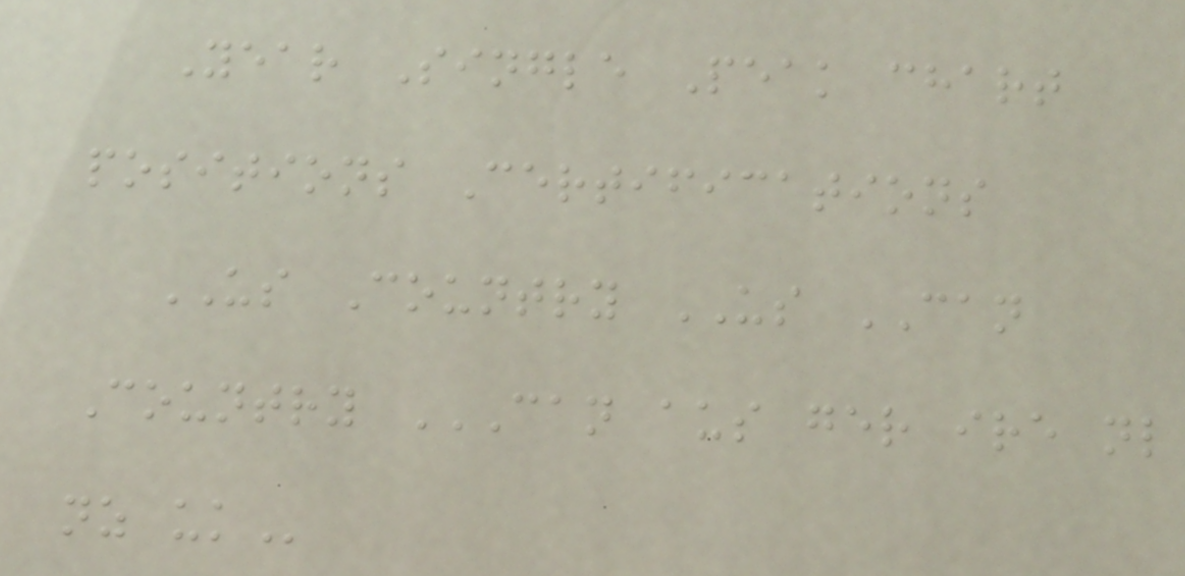Year Single Peak chart
positions Certifications
US Country US CAN
Country CAN AUS GER IRE NL
NZ UK
